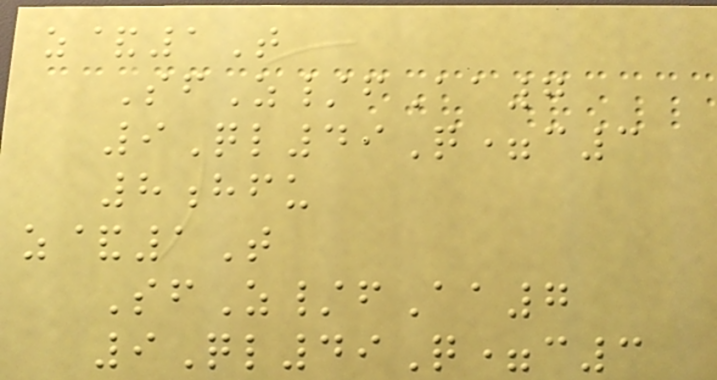z&1T
SfZ/fAa7
9Ql49Q=c3
8hfu
z&1T
SfZ/fAa7
9Ql49Q=c3
